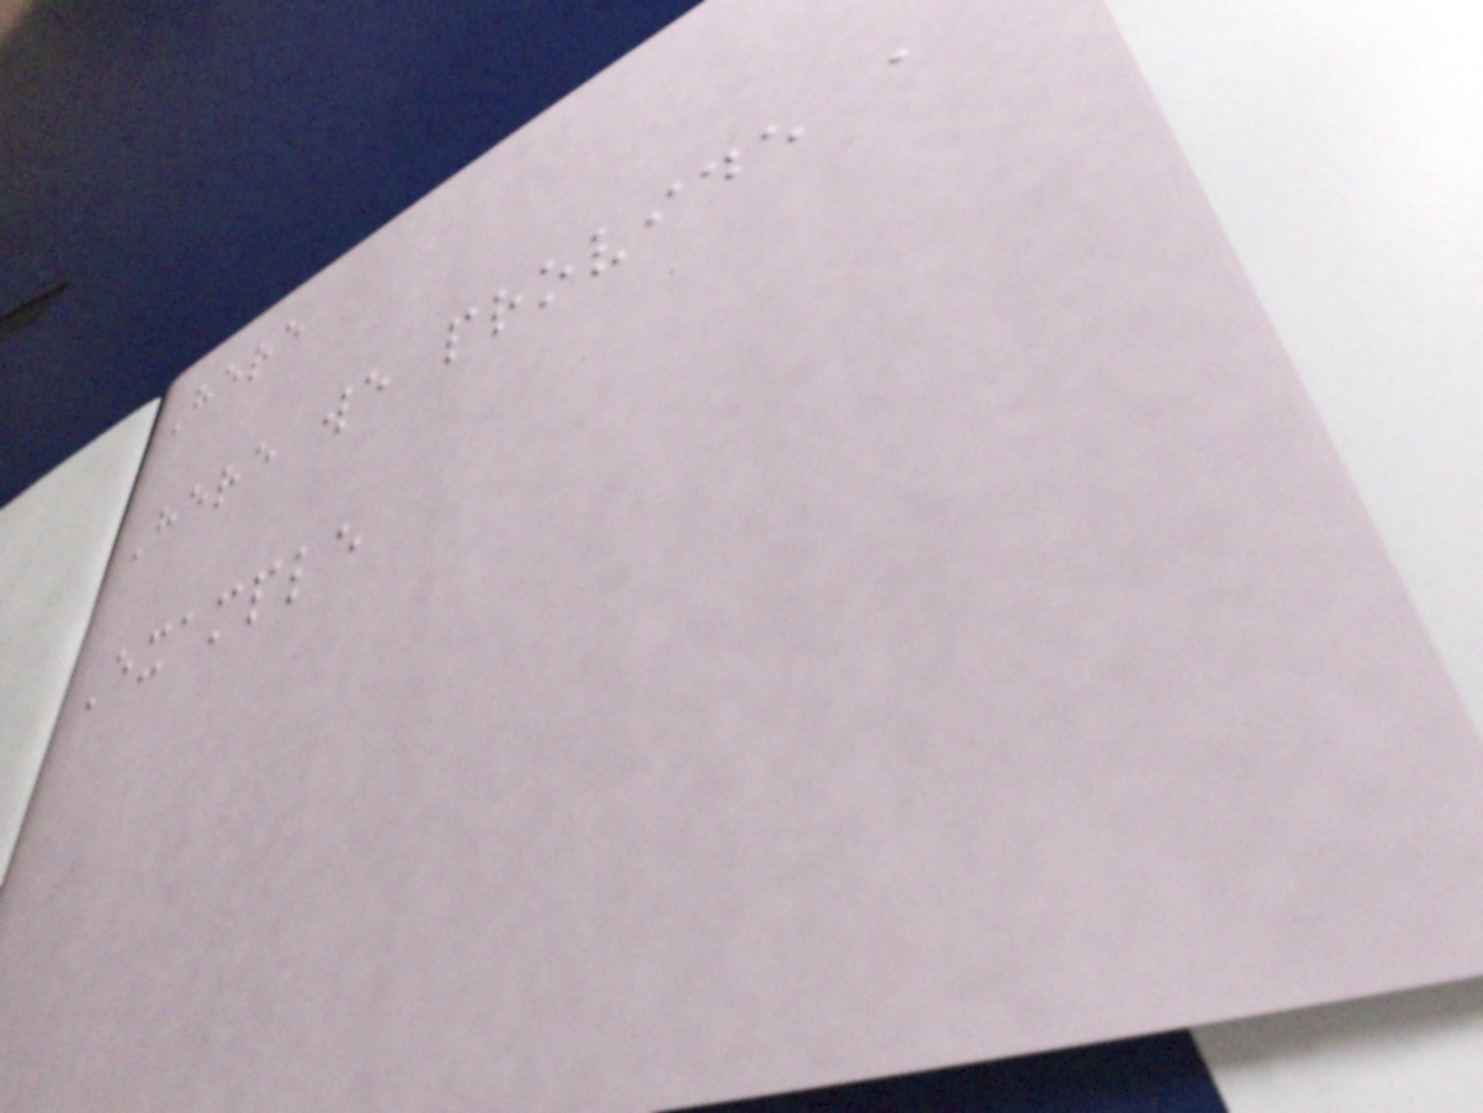Here
Here we provide a
Example
